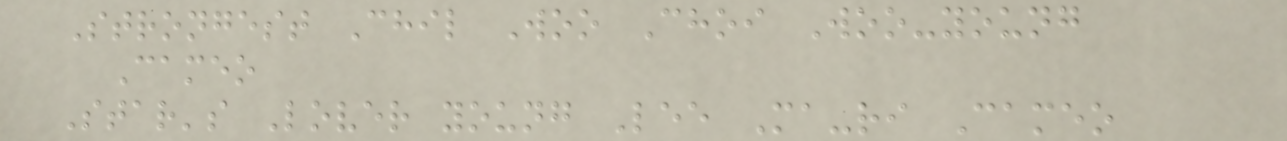Strongest Chil Woo Choi Woo-young
Cameo
Star's Lover young Lee Ma-ri Cameo
